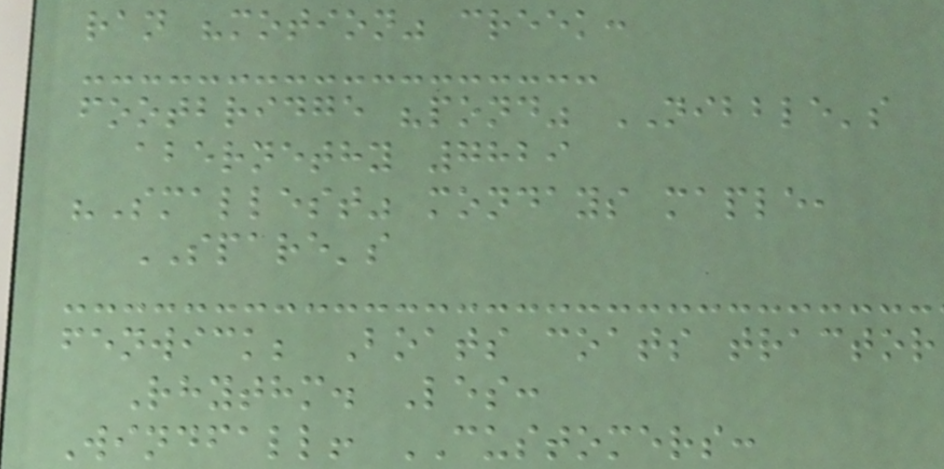ran "motion" creek:
footbridge "pond" NIBBLE's
abernethy 7829
"Smallest" mondays maple,
SPARE's
fenwick; Boats coats tractor
Rhythm. Les:
Windfall! CUSTOMERS:
